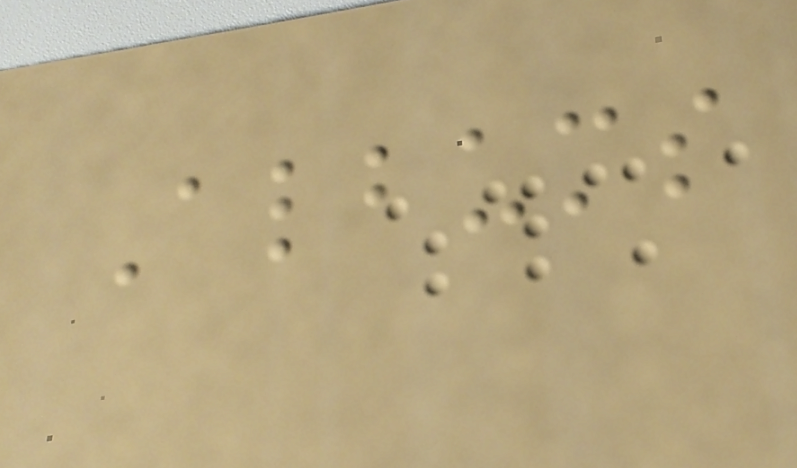Albums
